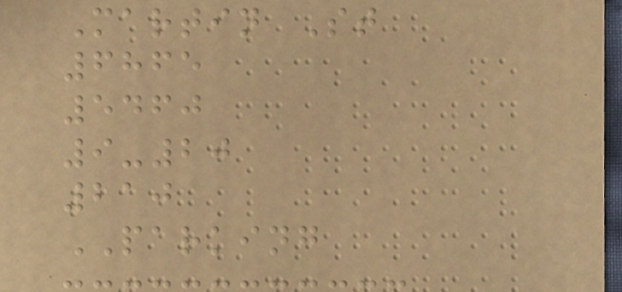Martin St
6865
5460
9-20
210
PARKING
